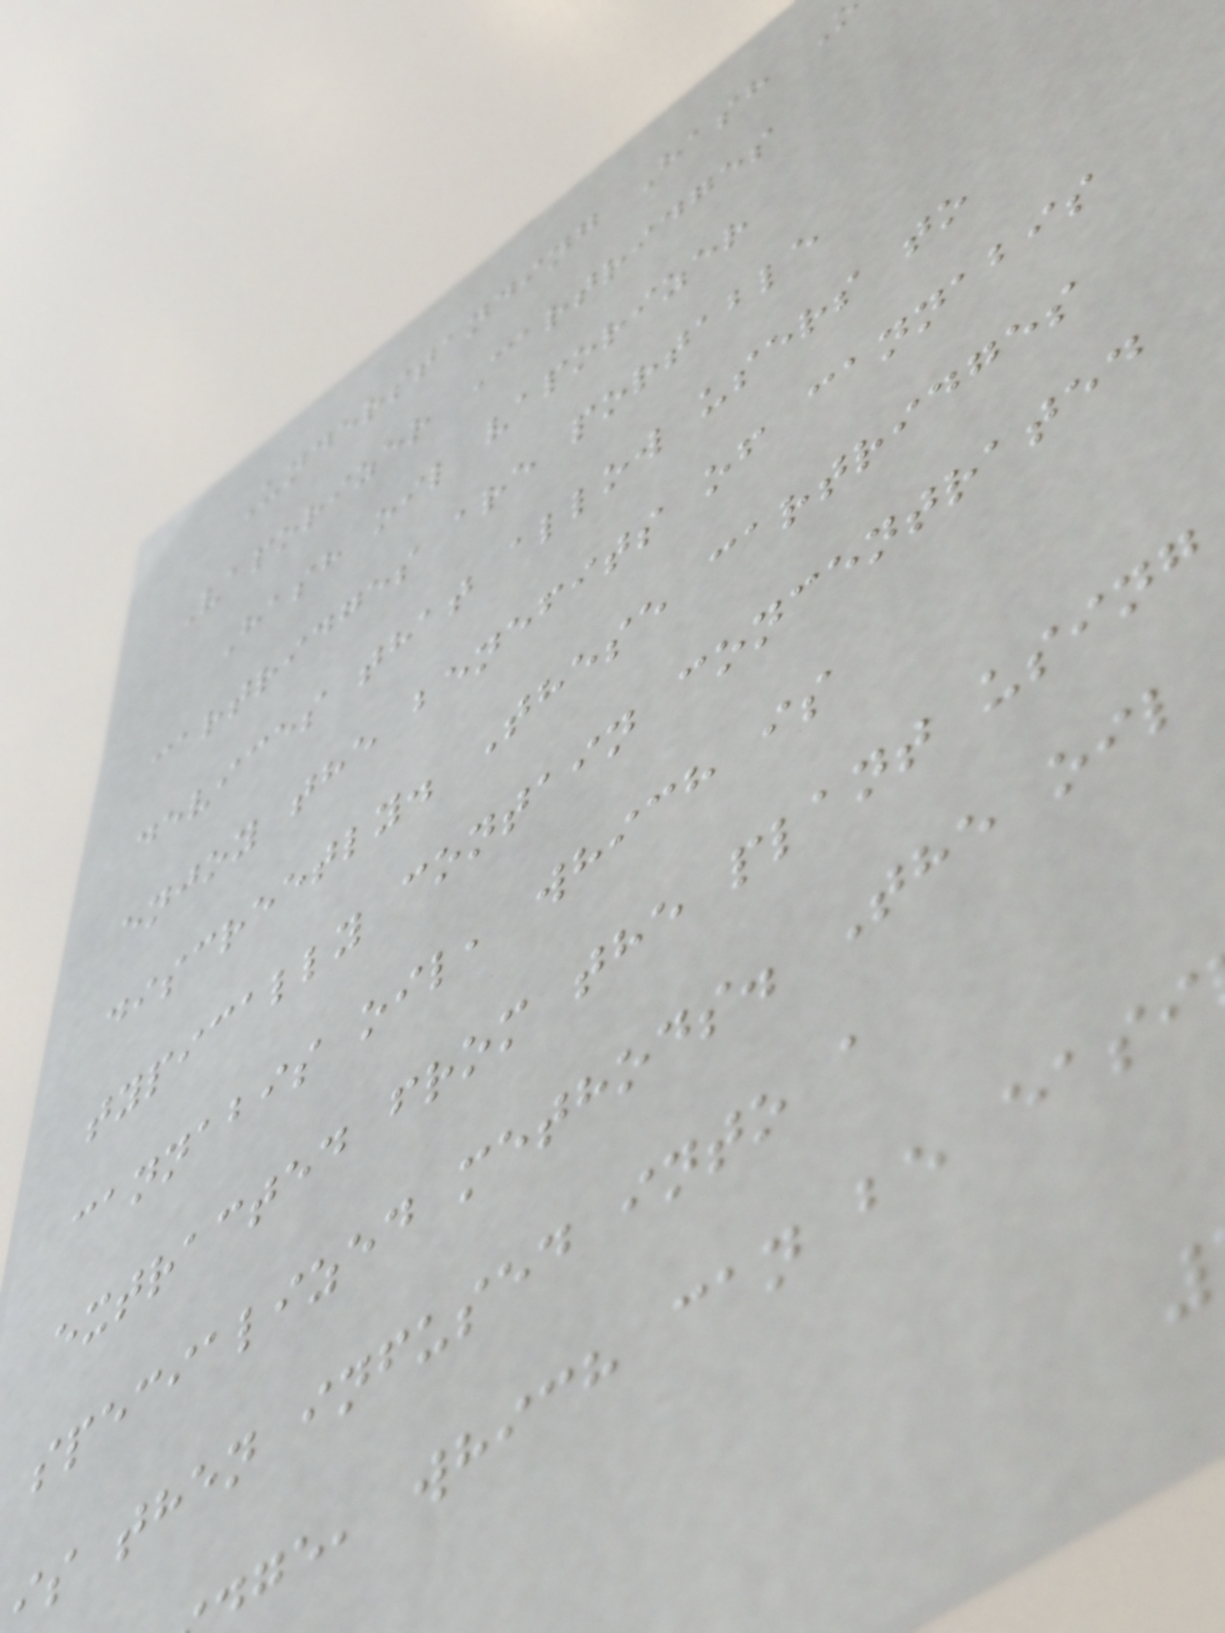Understanding Hash
Vaporizer Cartridges
Hash oil vaporizer
cartridges are portable
devices that allow users to
enjoy the benefits of cannabis
discreetly. These cartridges
typically contain concentrated
cannabis oil, which is
extracted from the plant using
specialized methods. The oil
is then infused into a
ge, which can be easi
